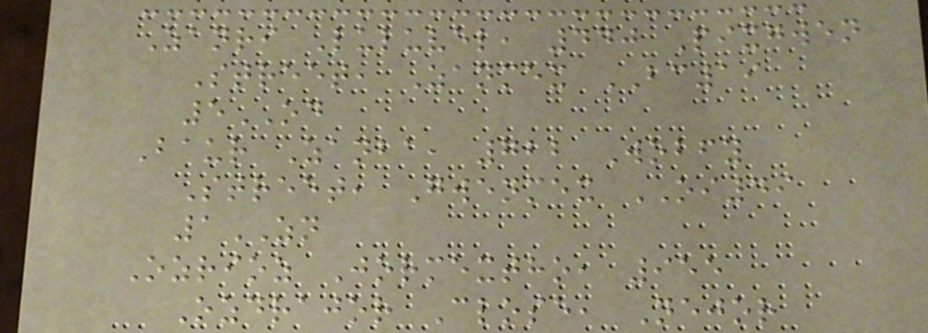Zanri Luluvel, 440 Pixgwen
Street, Zanmex BC19
5OD
Baur Zanba, 722 Wobfy
Street, Gwenmex OI49
1ZN
Ozrioz Jormextho, 955
Ozdrajor Close, Nejor
